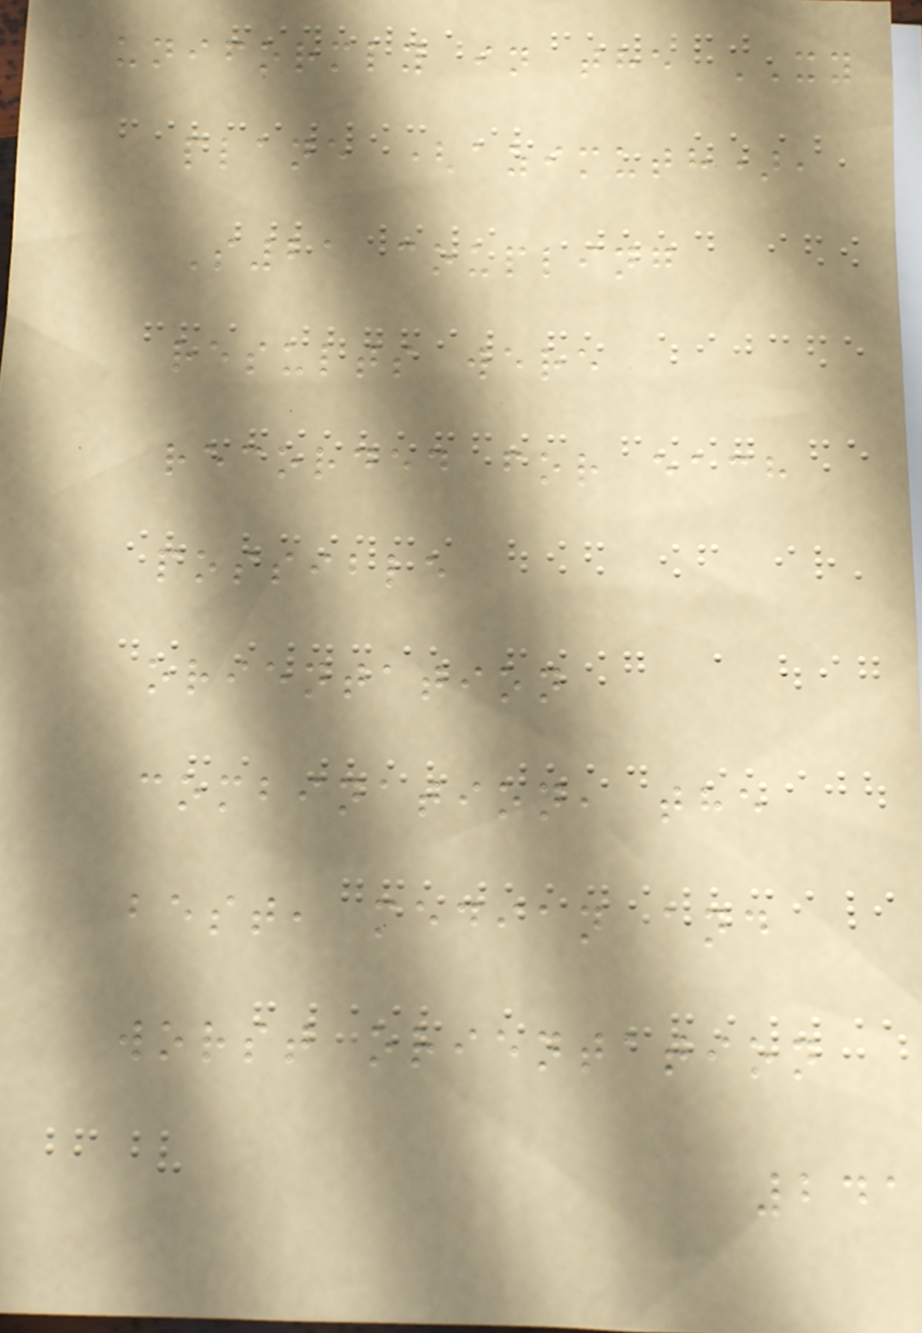uniformly in the XY
plane (azimuth),
S21 coupling
results were
recorded for each
possible
orientation
combination, the
best, median and
worst orientation
241
